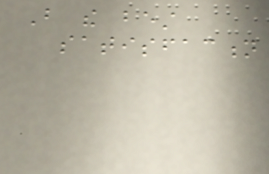But the best
satisfaction
